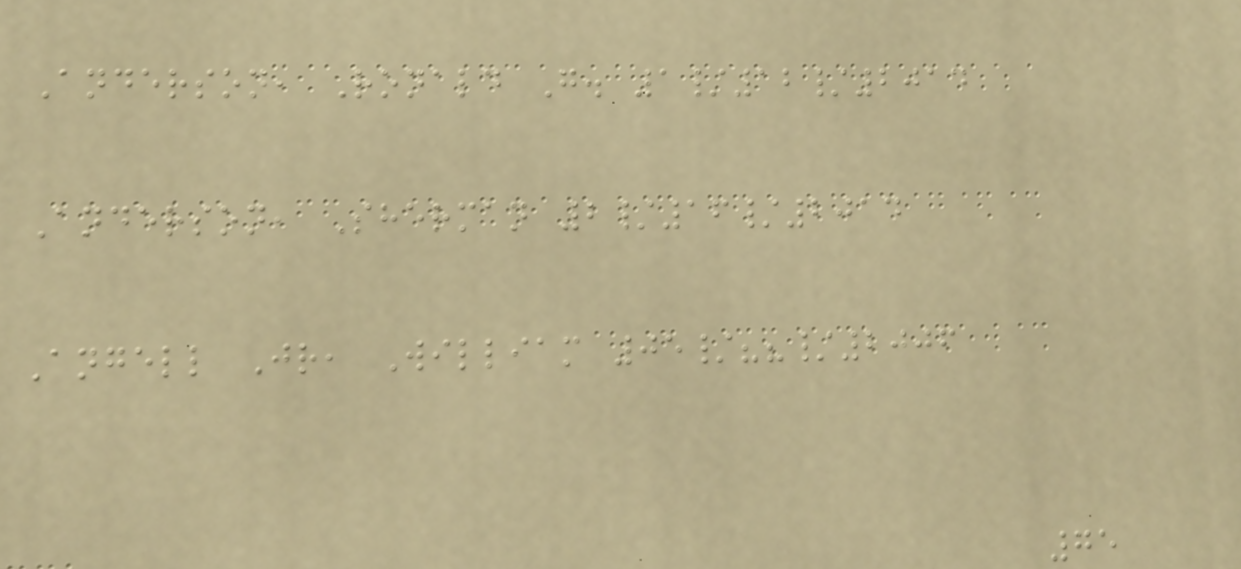Anderson, Ronald G. 1/12/2014
Anderson, Sherman 2/16/2014
Angell Jr, William 05/??/2006
75
